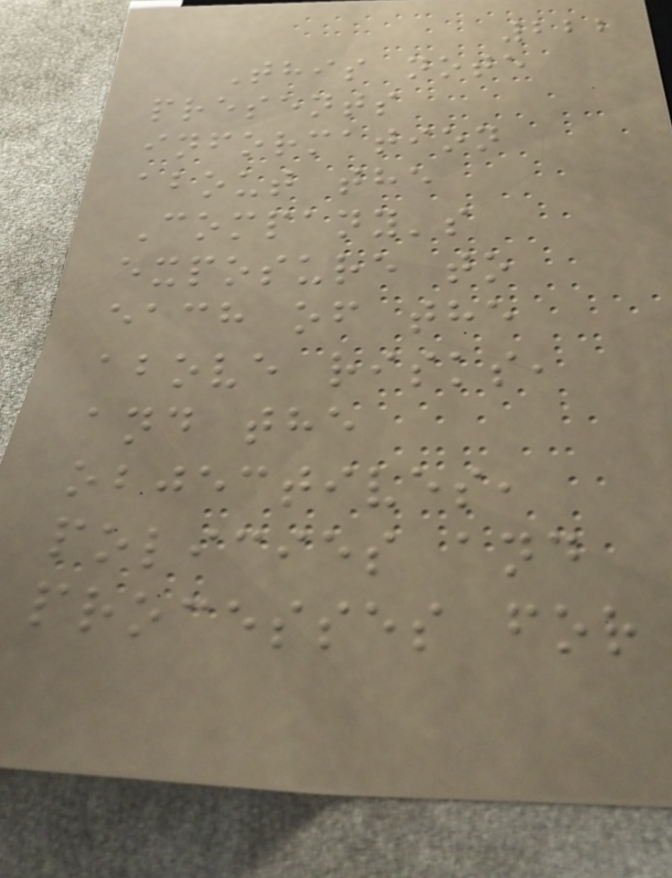222
This note
presents
information
about the
Company's
exposure to
each of the
above risks,
and the
objectives,
policies and
processes for
